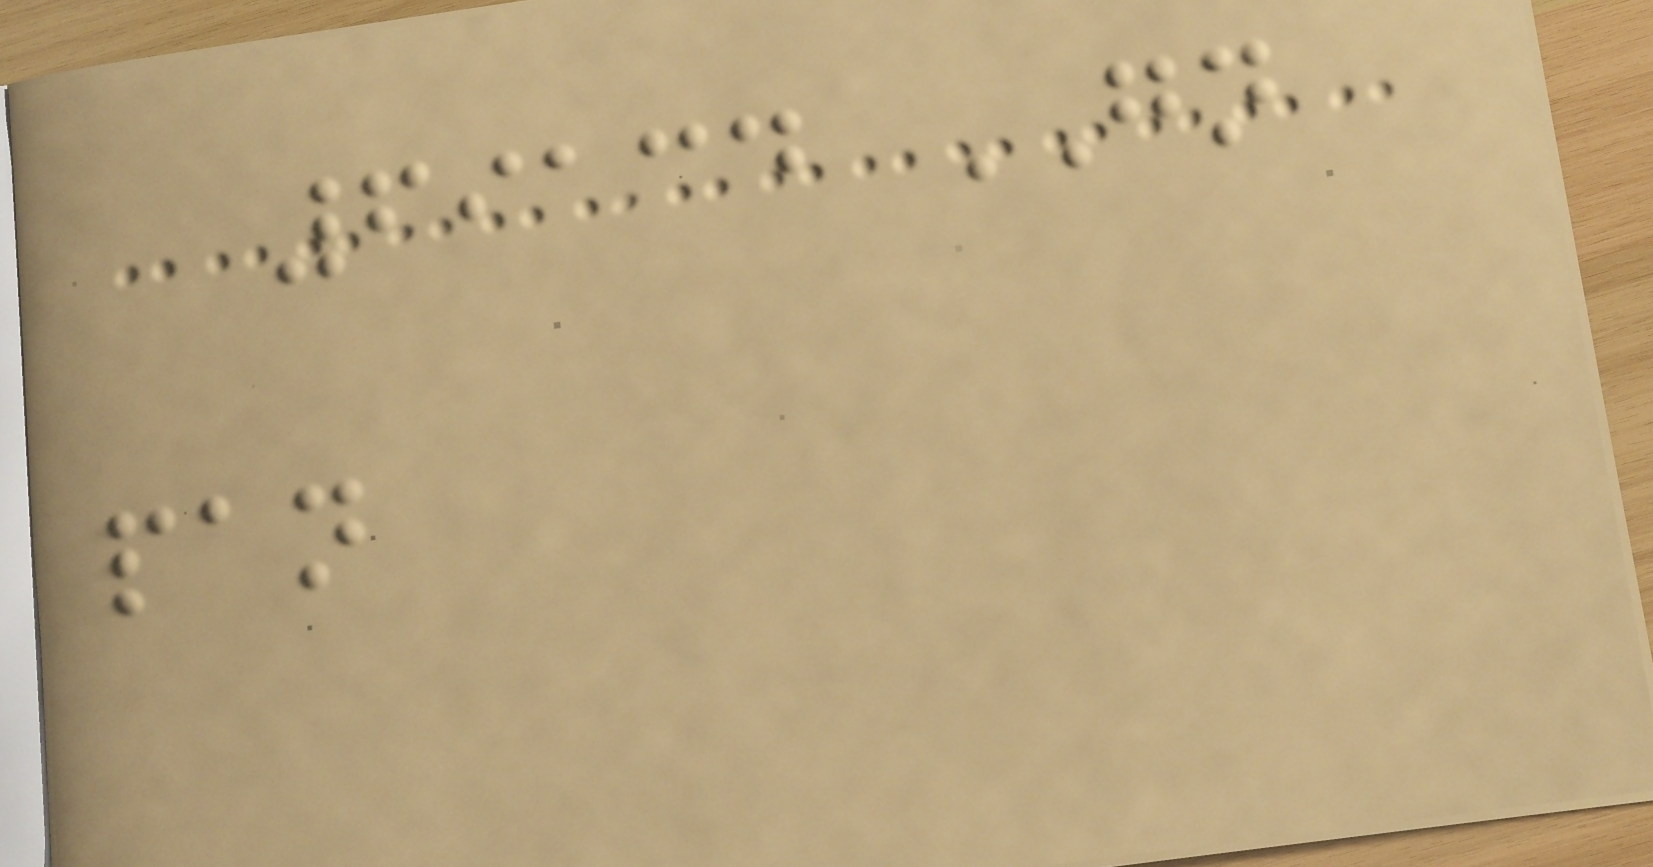69134 GN
pan
